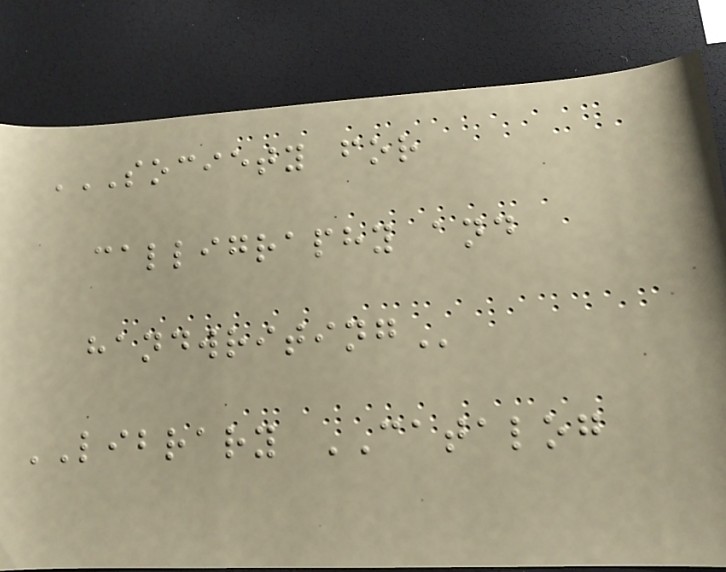SOCIETY FOR
CALLIGRAPHY AND
HANDWRITING
LIBRARY CATALOG
